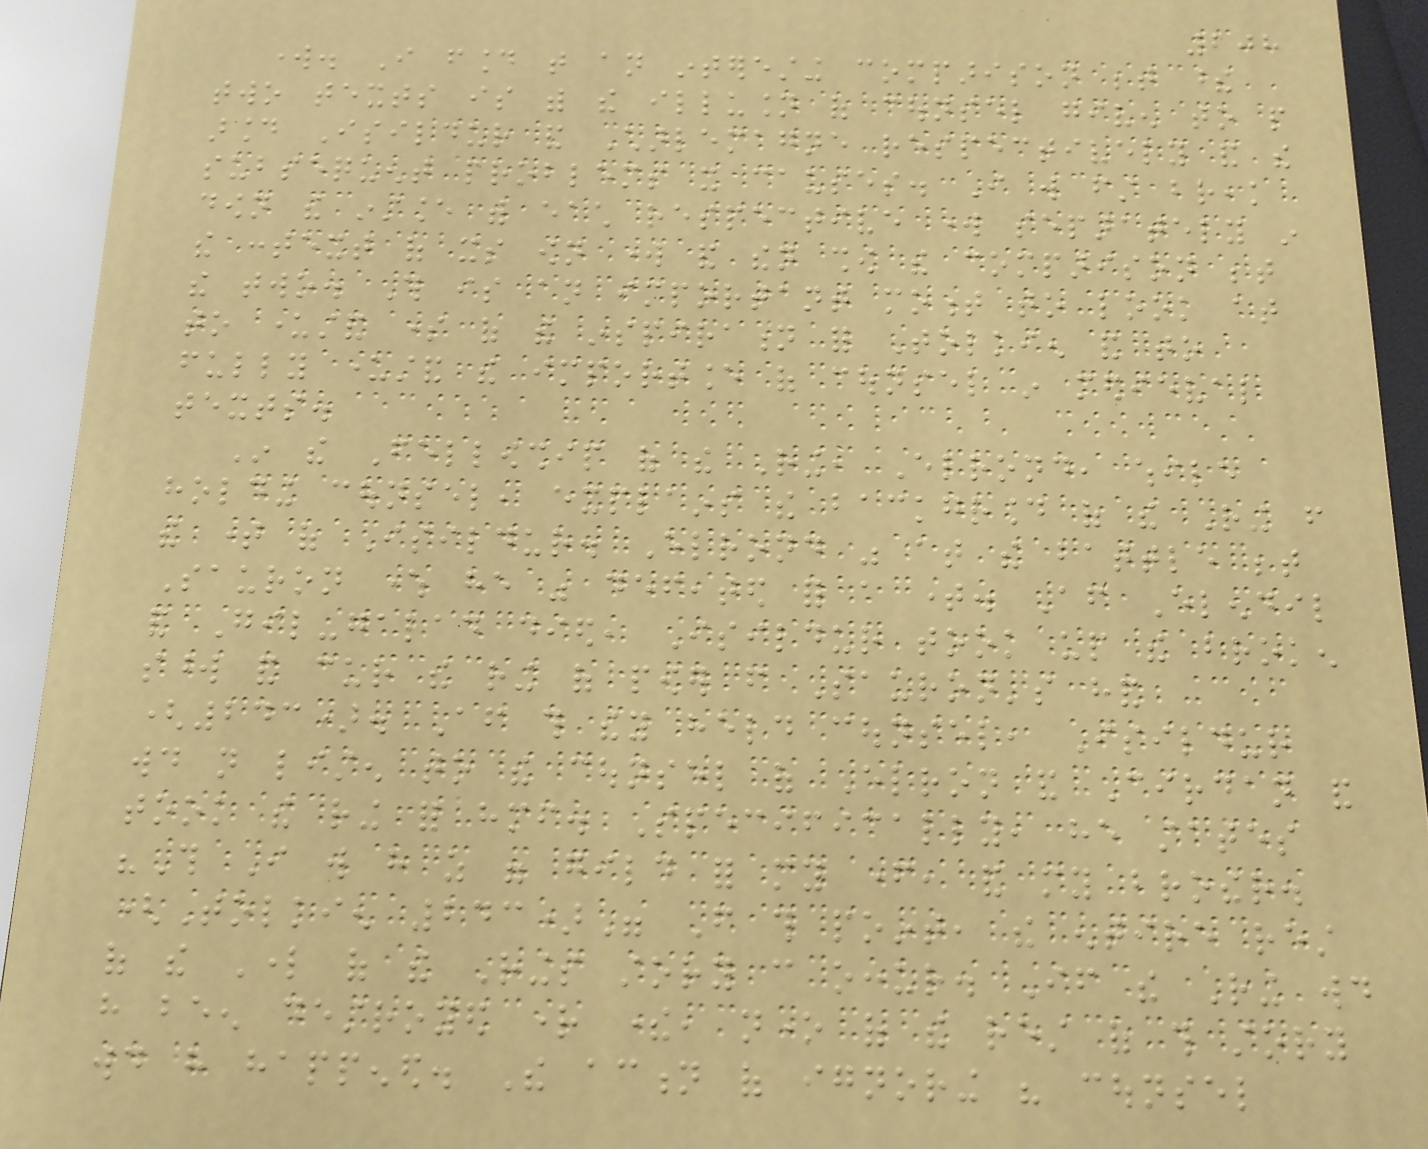208
work. I found that an interesting comparison between these
two texts is with the illusion of counsel given to people
around Isildur and Charlemagne respectively and the
subsequent problems it causes. I will first break
down the instance with each respective work separately in
the context of its own work and then show the comparison between
the two. This is an important moment to look at
to understand some of the inspiration for Tolkien and to
fully understand the importance of counsel in medieval
texts.
In the Fellowship of the Ring, Elrond, while
holding counsel, explains the background of the Ring from
the time of Isildur. Elrond was at the battle between
Sauron where he was defeated for a time. After Elendil
and Gil-galad died, Isildur took up the broken
sword and cur the ring of power from Sauron's hand
(243). After this they held counsel, Isildur
would not listen to the counsel of Elron and Cirdan and
took the ring for himself. Specifically, he states
"This I will have as were gild for my father, and my brother.
(Tolkien 243)" From this point, the entire rest
of the Lord of the Rings story can occur. If the Ring would
have been destroyed right there, none of the rest of this story
would have happened. The action of ignoring his counsel
